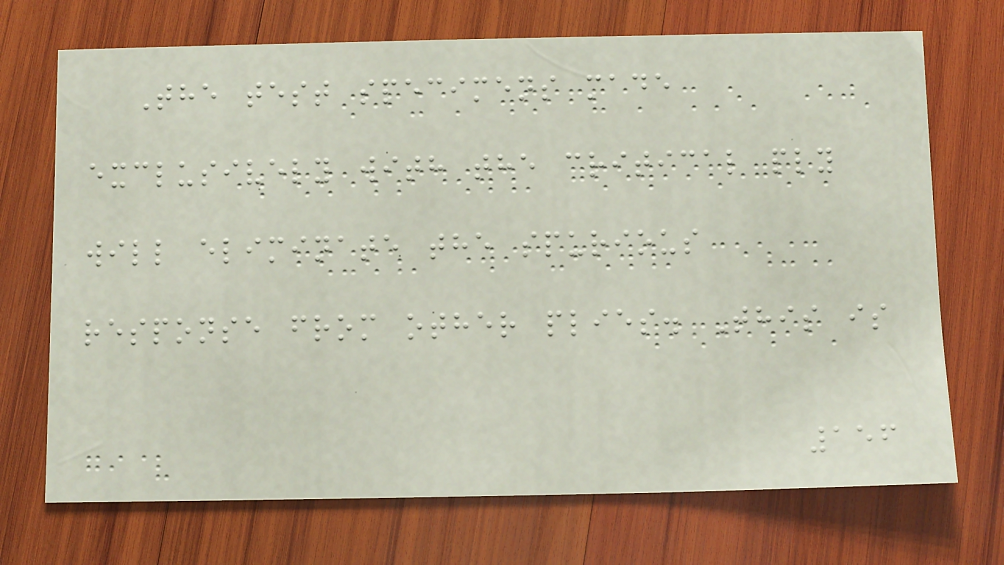The test specimens made
exclusively with the critical ply
will eliminate the spurious
response from other plies. This is
156
